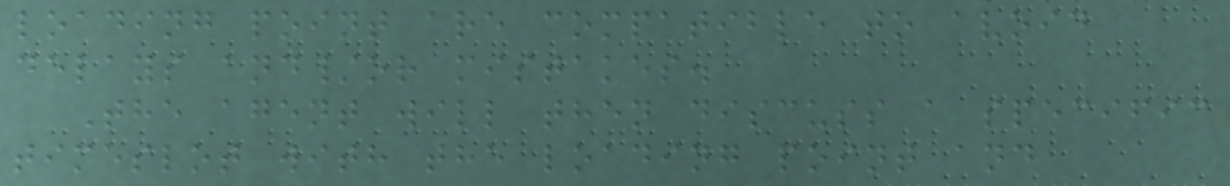loading point are compatible to avoid
delays and/or mistakes.
The agent will then discuss a specific
timeslot with the loading point and
